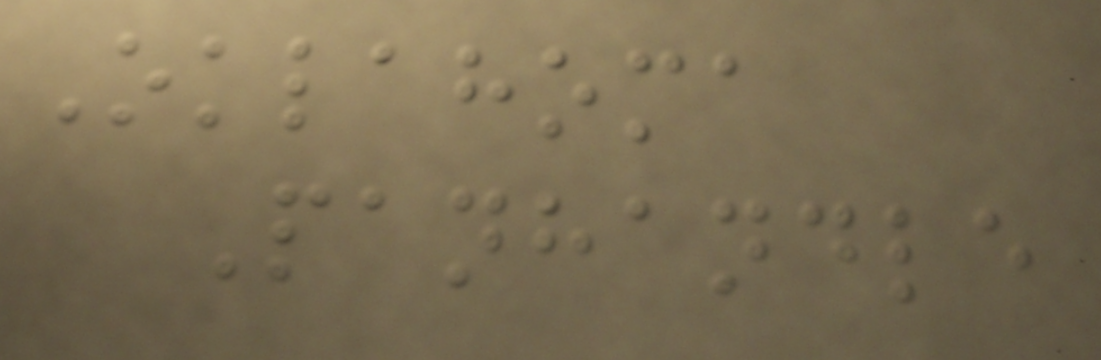Oklahoma
Panhandle
